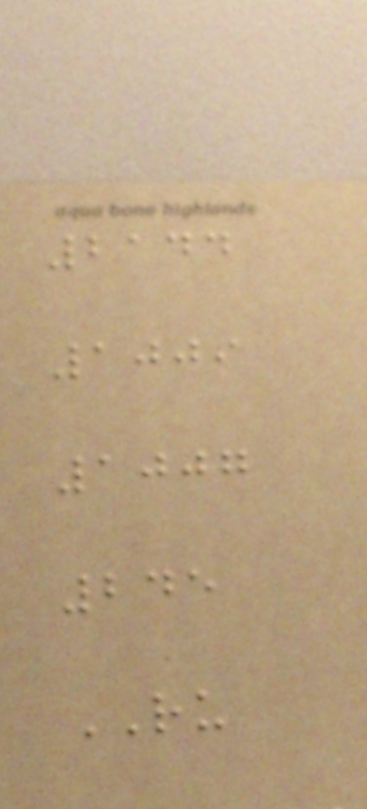2144
1009
1007
245
RU
